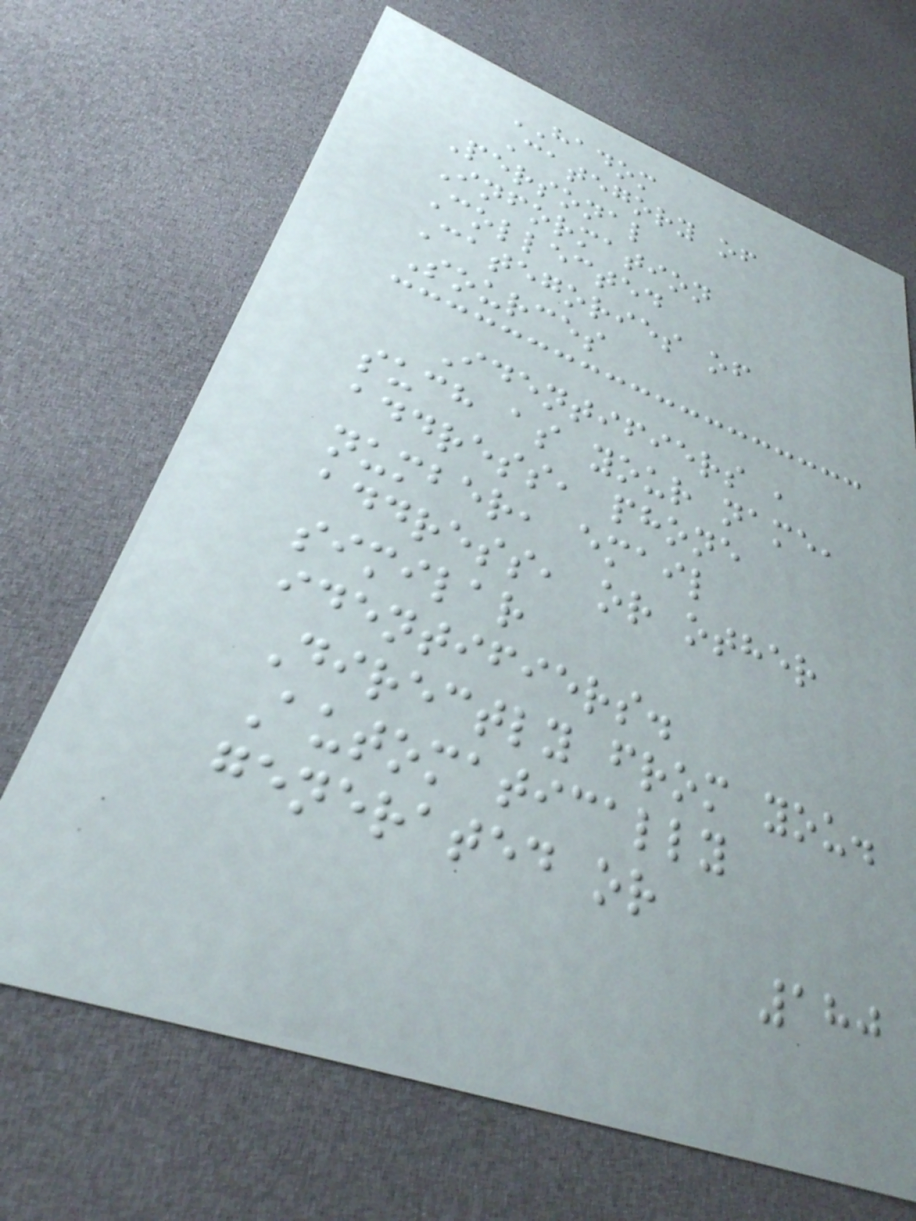HADOM
Category of
Personal
Information
Collected
Categories of
Sources
Identifiers ,
such as your name,
address, phone
number, email
address, or other
similar
identifiers.
Directly from you.
Automatically
generated or
180
